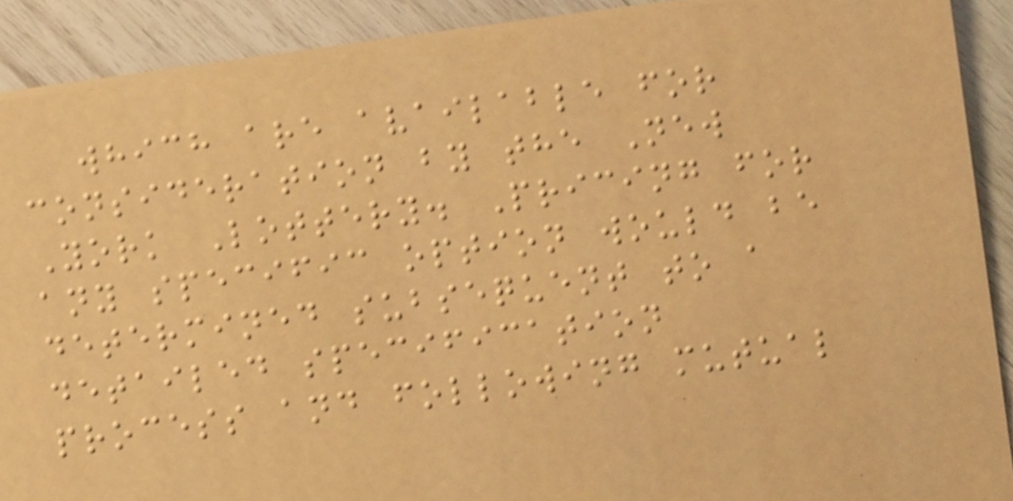which are available for
consideration by the New
York Lottery. Pricing for
any specific option would be
determined subsequent to a
detailed specification
process and following mutual
